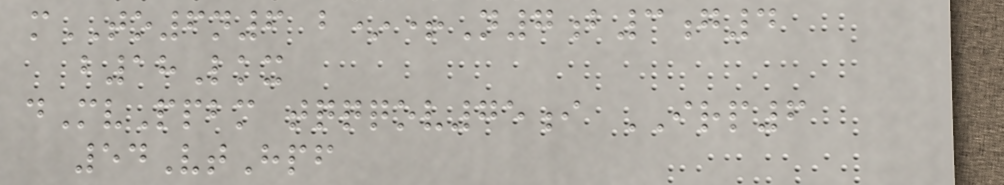mTO6n6 b*+N7b3g4
b18Lkx
dMvPpbm tqqqov75i IRP6
54VtHpf
